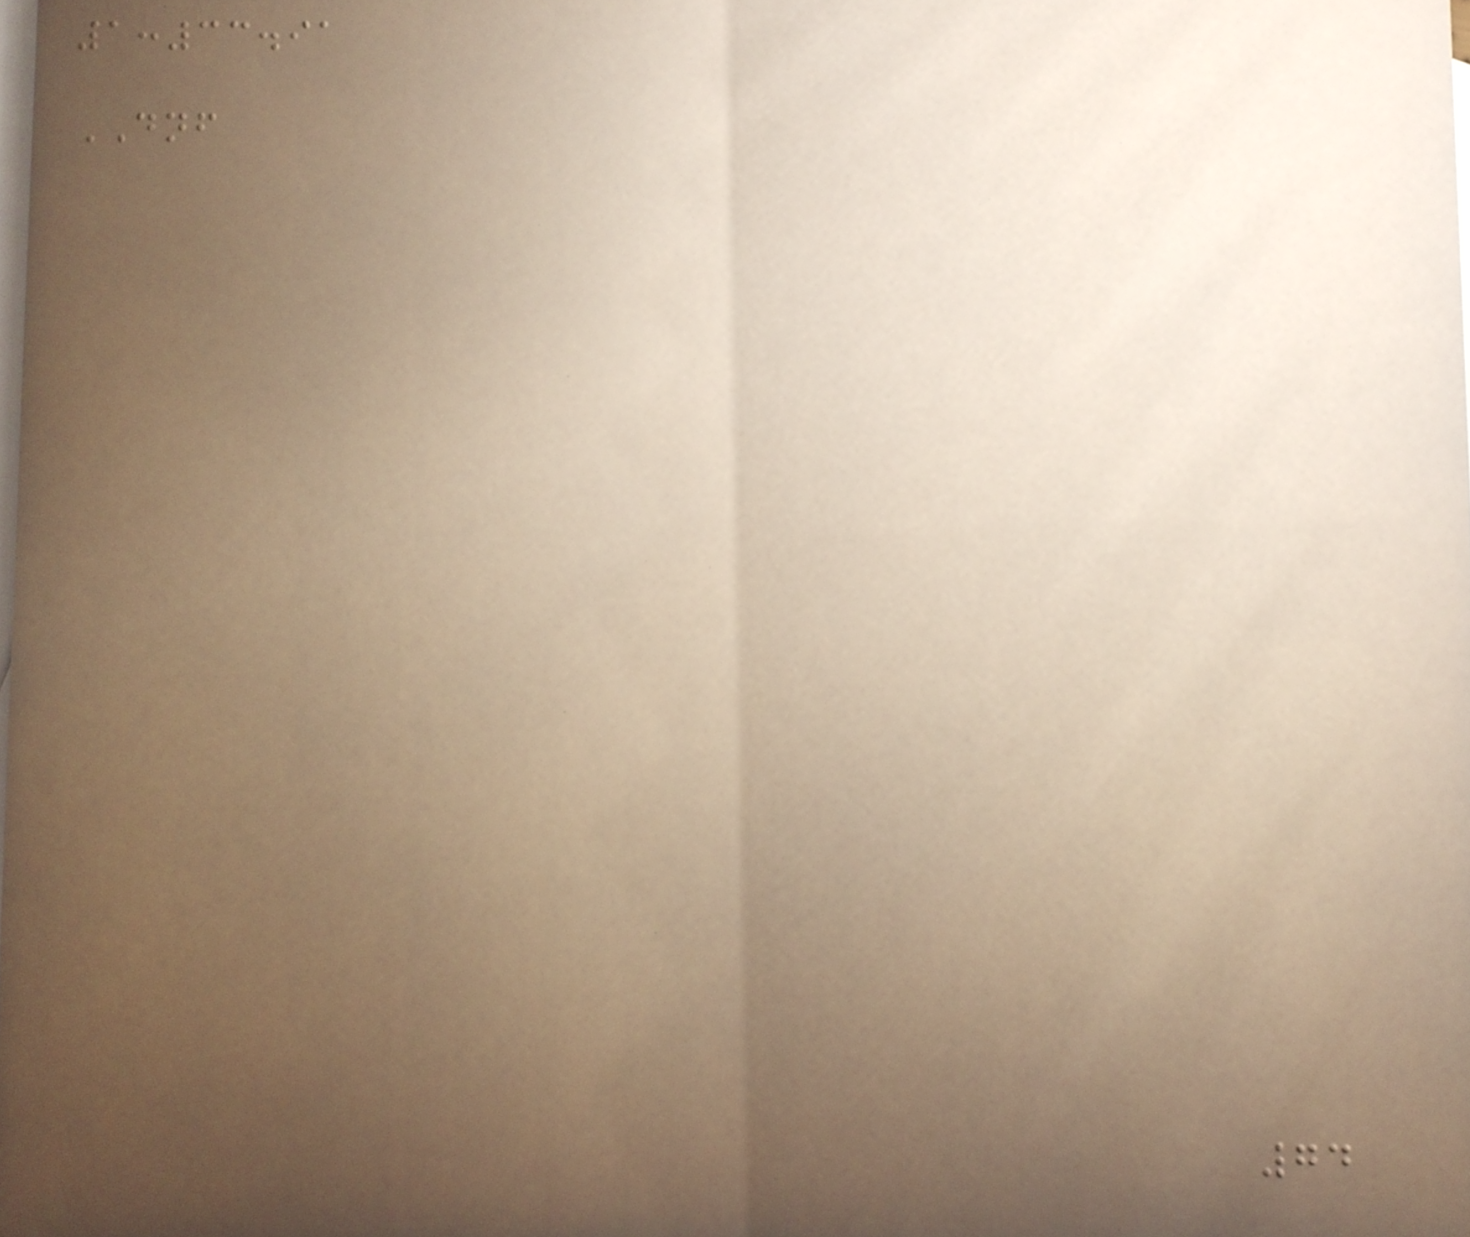1:33.91
DNF
74
